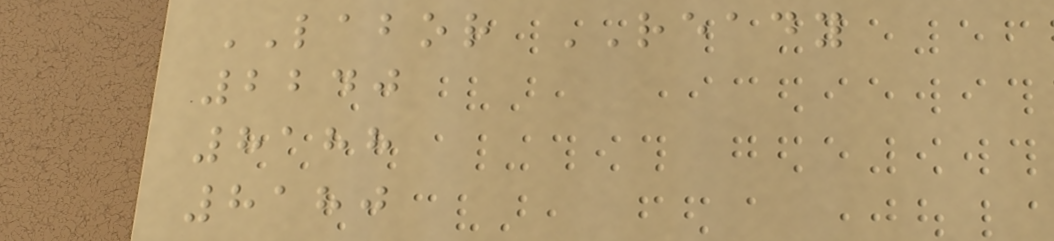LABOR READY
2240
8188
8180
